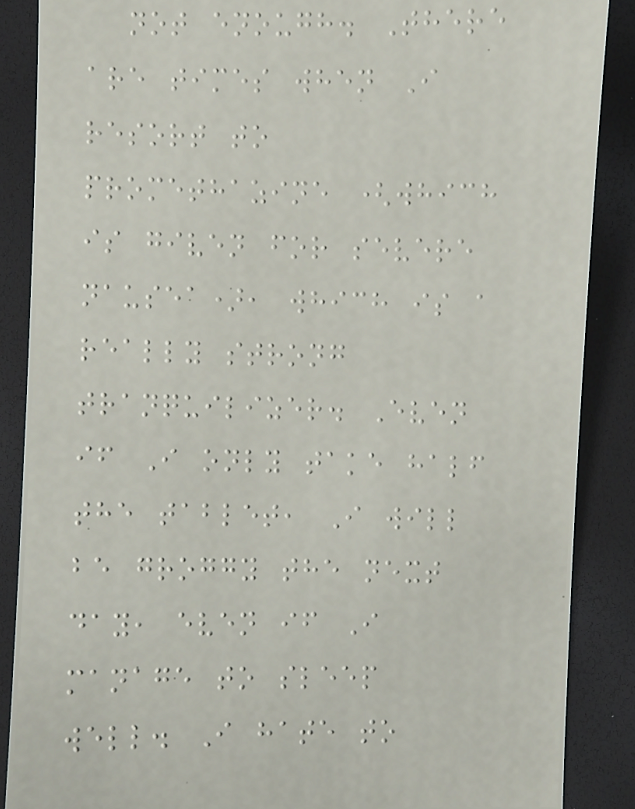not enough. There
are times when I
resort to
promethazine (which
is given for severe
nausea), which is a
really strong
tranquilizer. Even
if I only take half
the tablet, I will
be groggy the next
day, even if I
manage to sleep
well. I hate to
